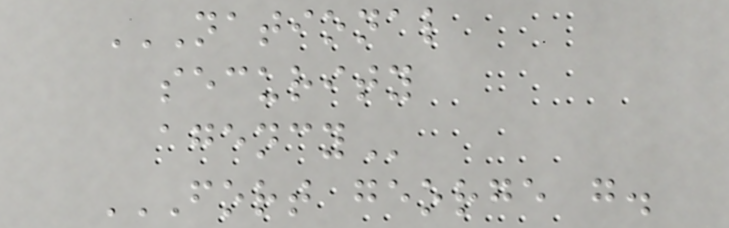NATIONAL
SECURITY
AGENCY
FORT GEORGE G.
